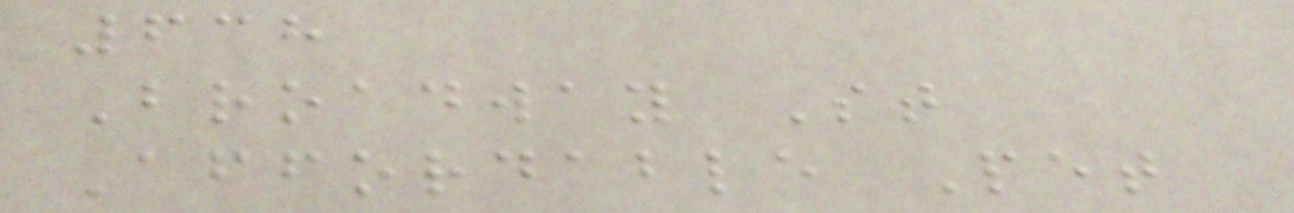638
Broadway St
Affordable Pet
